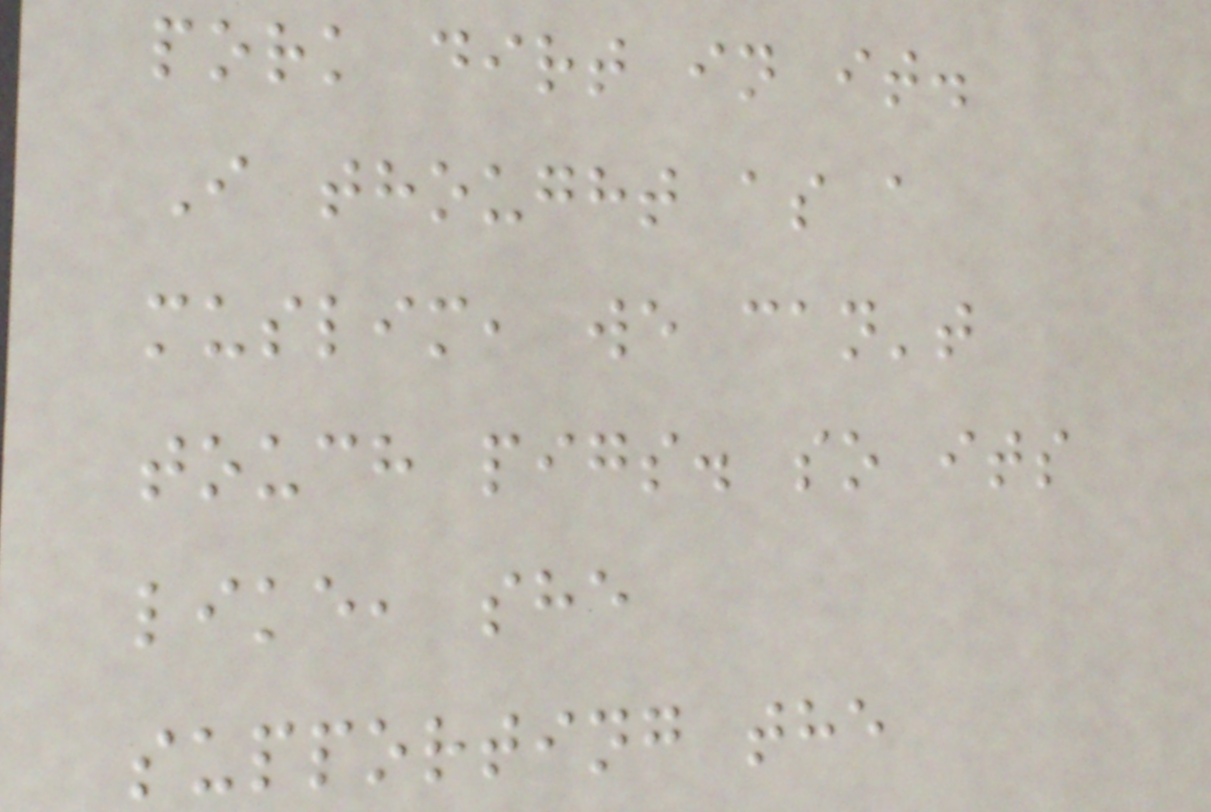pork dirt in it.
I thought as a
muslim, we can't
touch pigs. so its
like, she
supporting the
